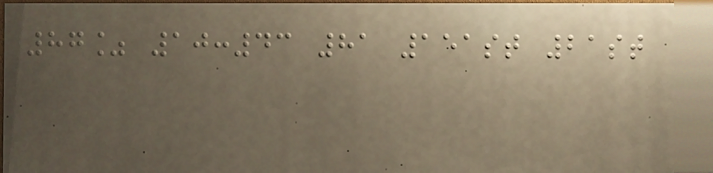87% 10:43 81 151st 21st
